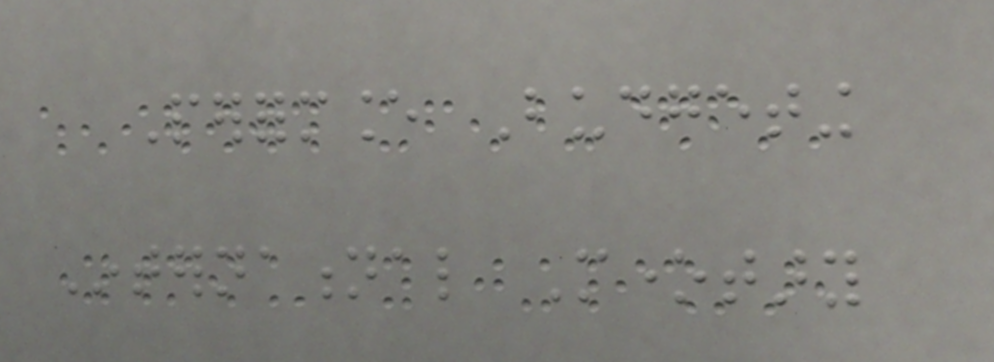Performance Budgeting
International Monetary
